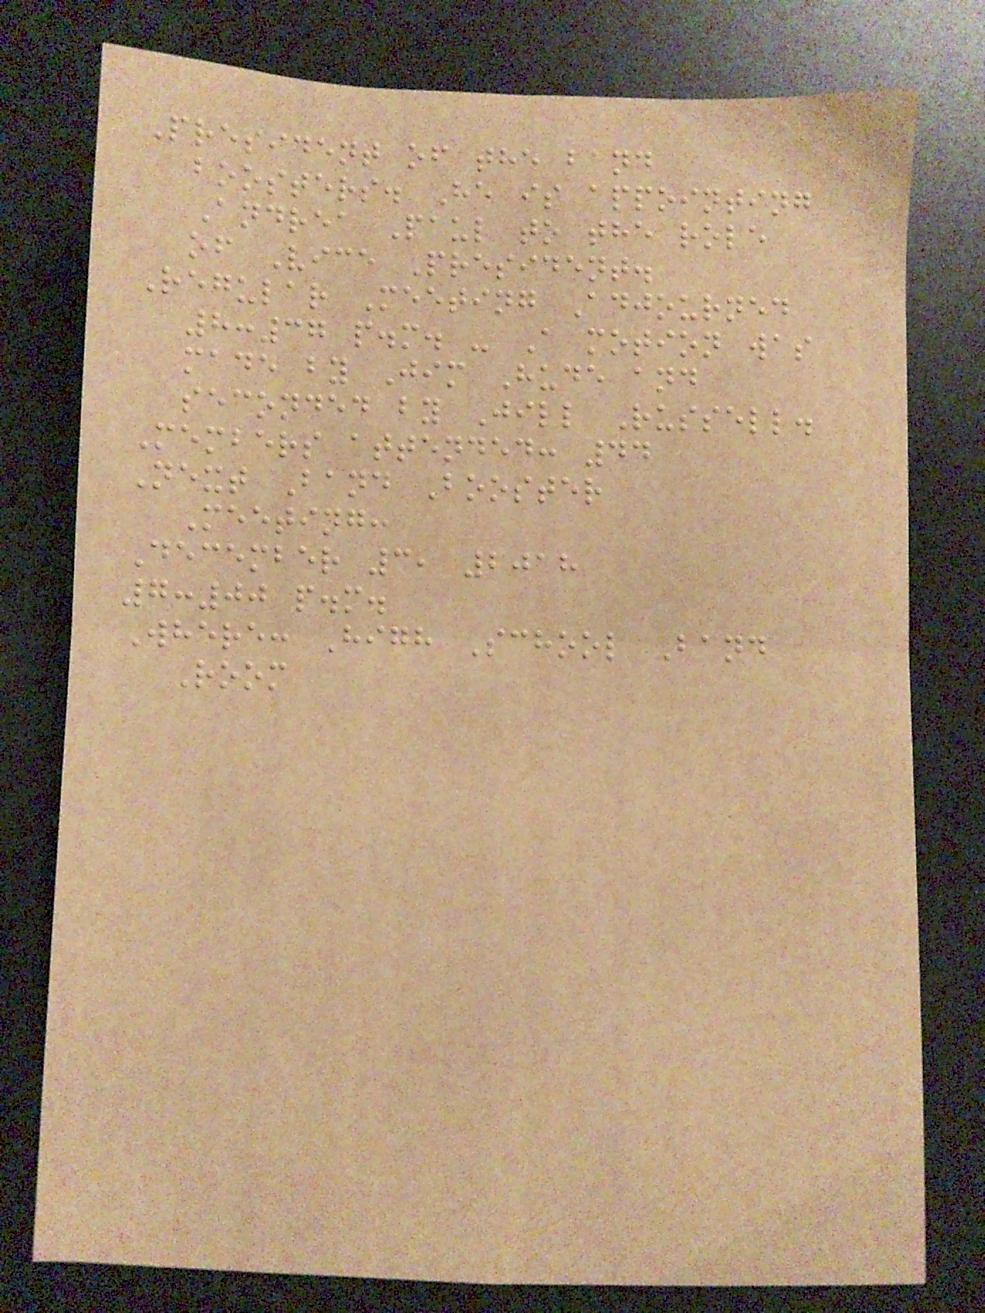President of the band
boosters. He is appointing
Andrea Paul to the role
of Vice President.
Regular Meeting Adjourned
8:37 p.m. - A motion was
made by Jim Hude and
seconded by Jill Russell.
Members attended: 44
Next Band Booster
Meeting:
December 3, 2018
7:00 p.m.
Where: High School Band
Room
